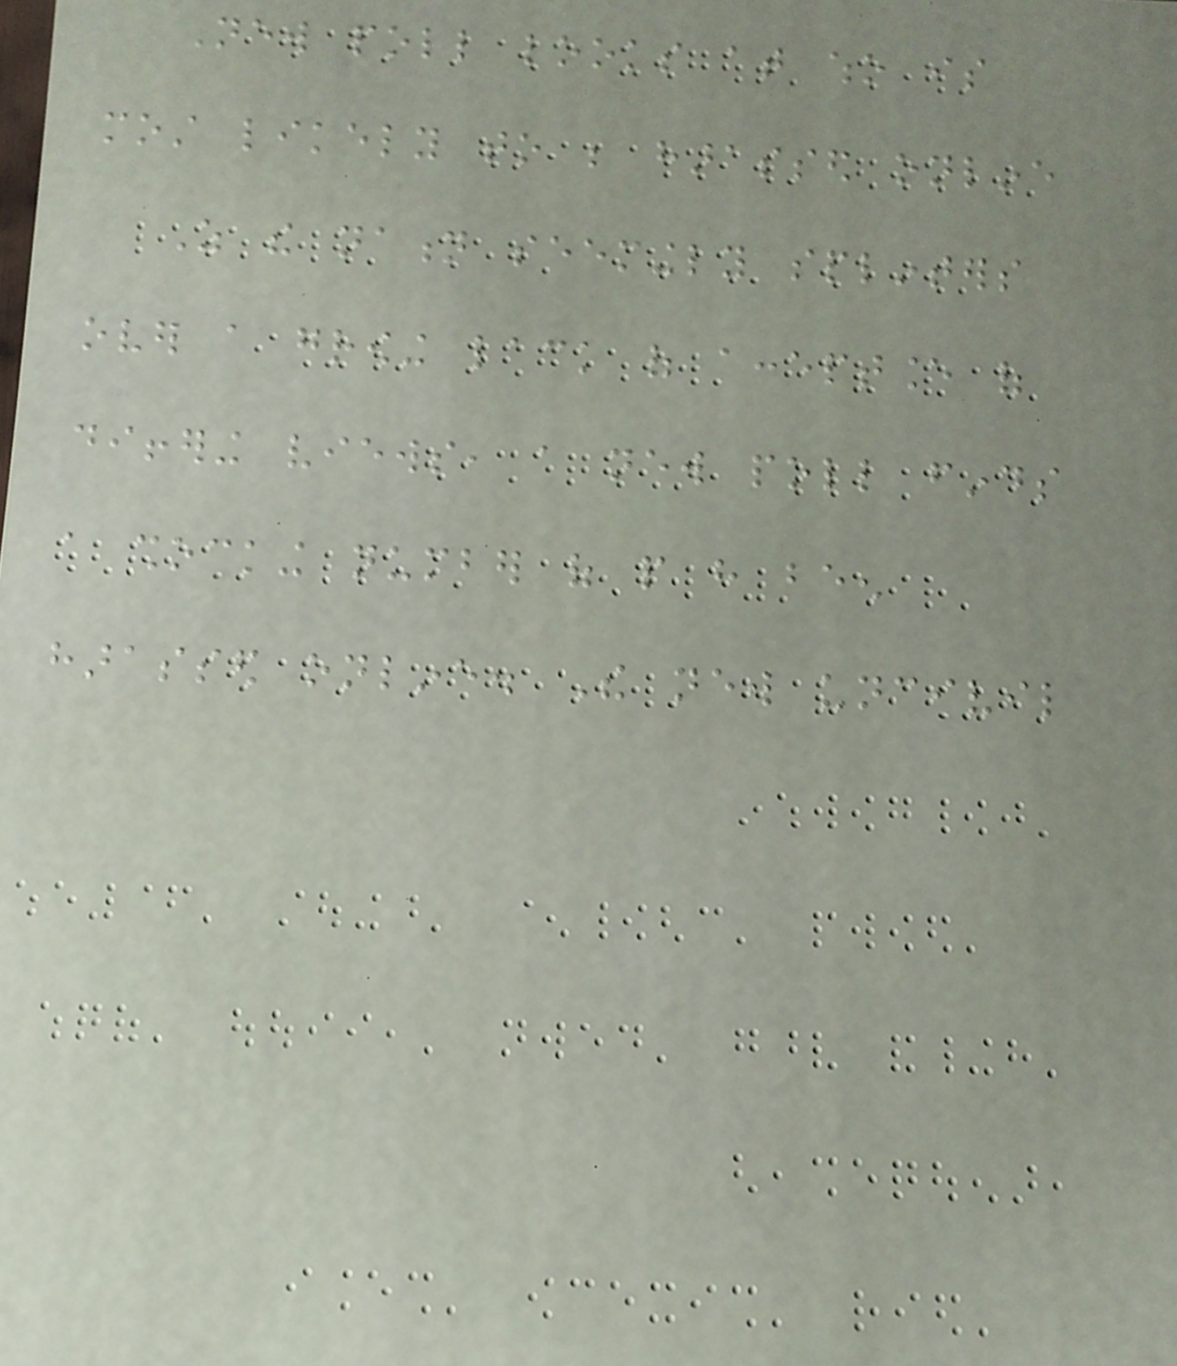New poll looks at who is
most likely to be harassed online
As the nation seemingly splinters
over a growing lack of acceptance of
differing views, a new poll finds
a shocking number of people have been
harassed online. The new uncivil
